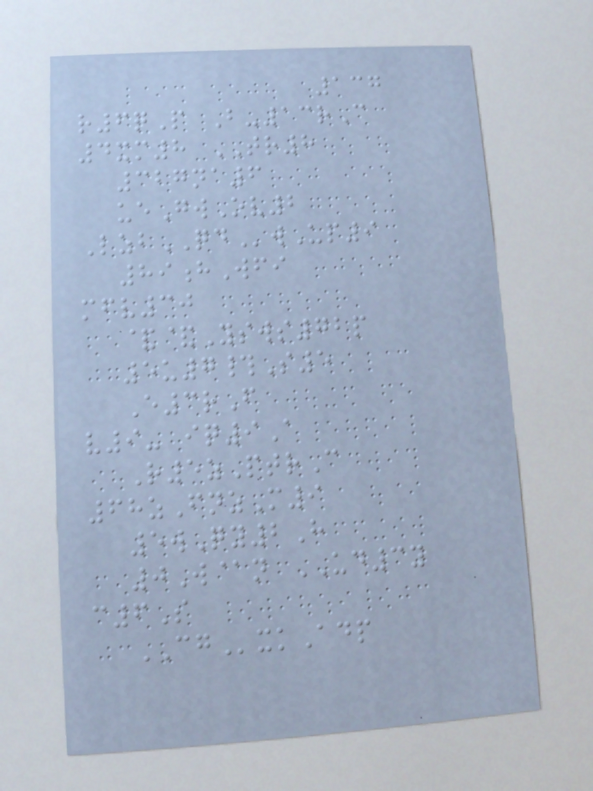137
r6qP B-13rC
4xm8 TR8
327na6
ueGwOv2
LzbQDwUp9
89hWfi
mfv30
&&Ysws72p
5u7#S5
E3rF
v9- iq9A
R5zPtrC
68zFnzM9
5wQy2H
0W@n UD3y
c6S
CGxkAdp
